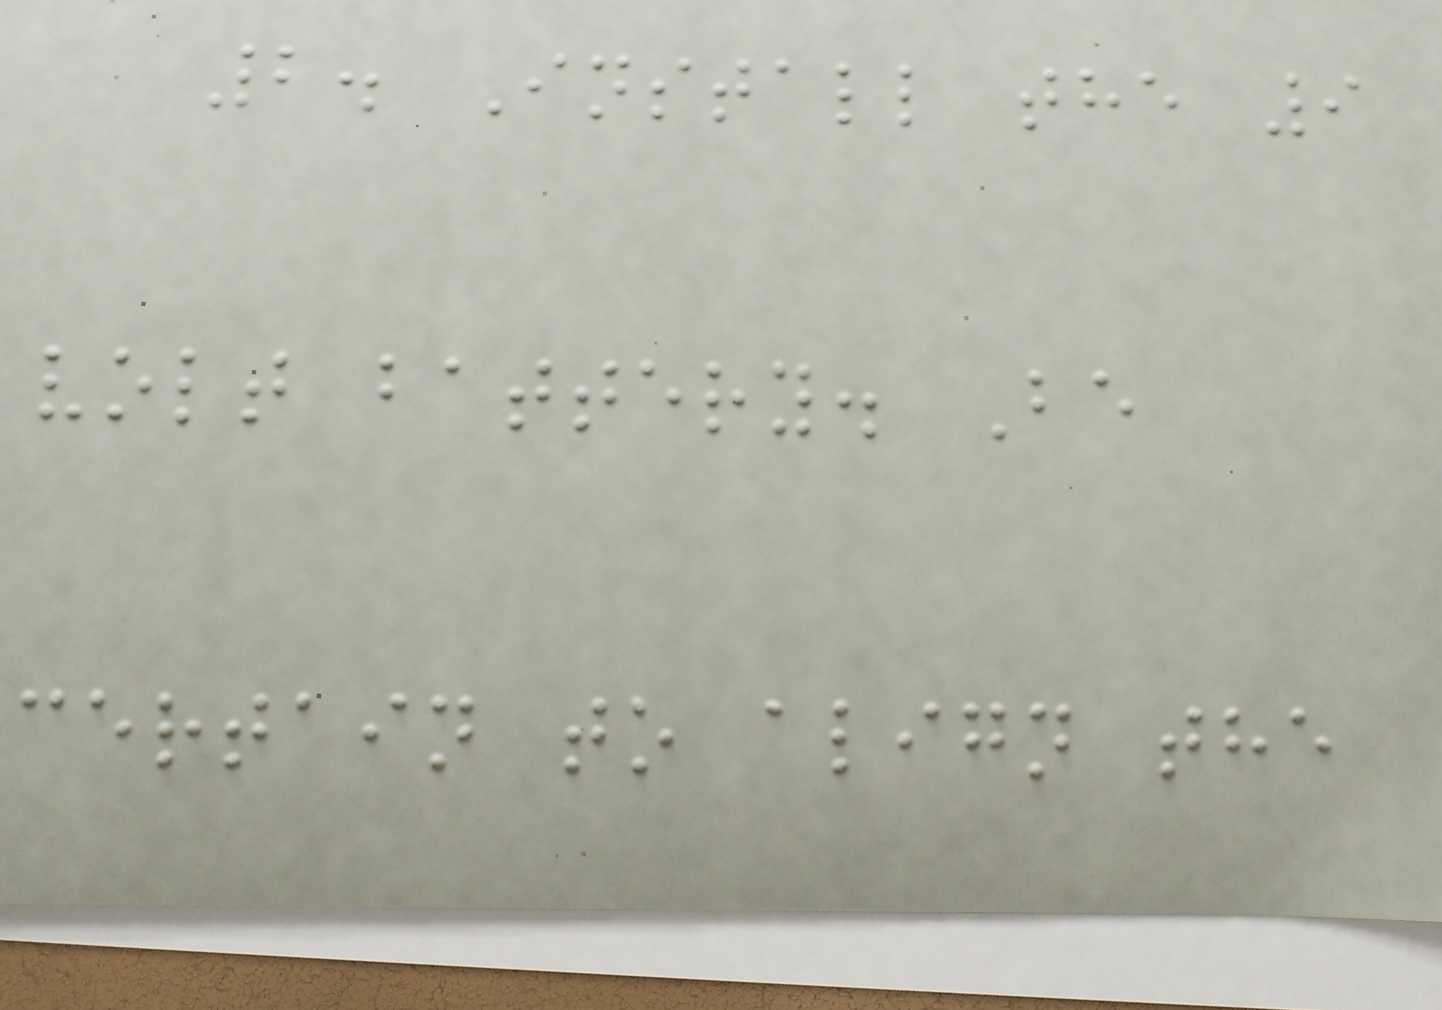2. Install the 9
volt battery. Be
certain to align the
